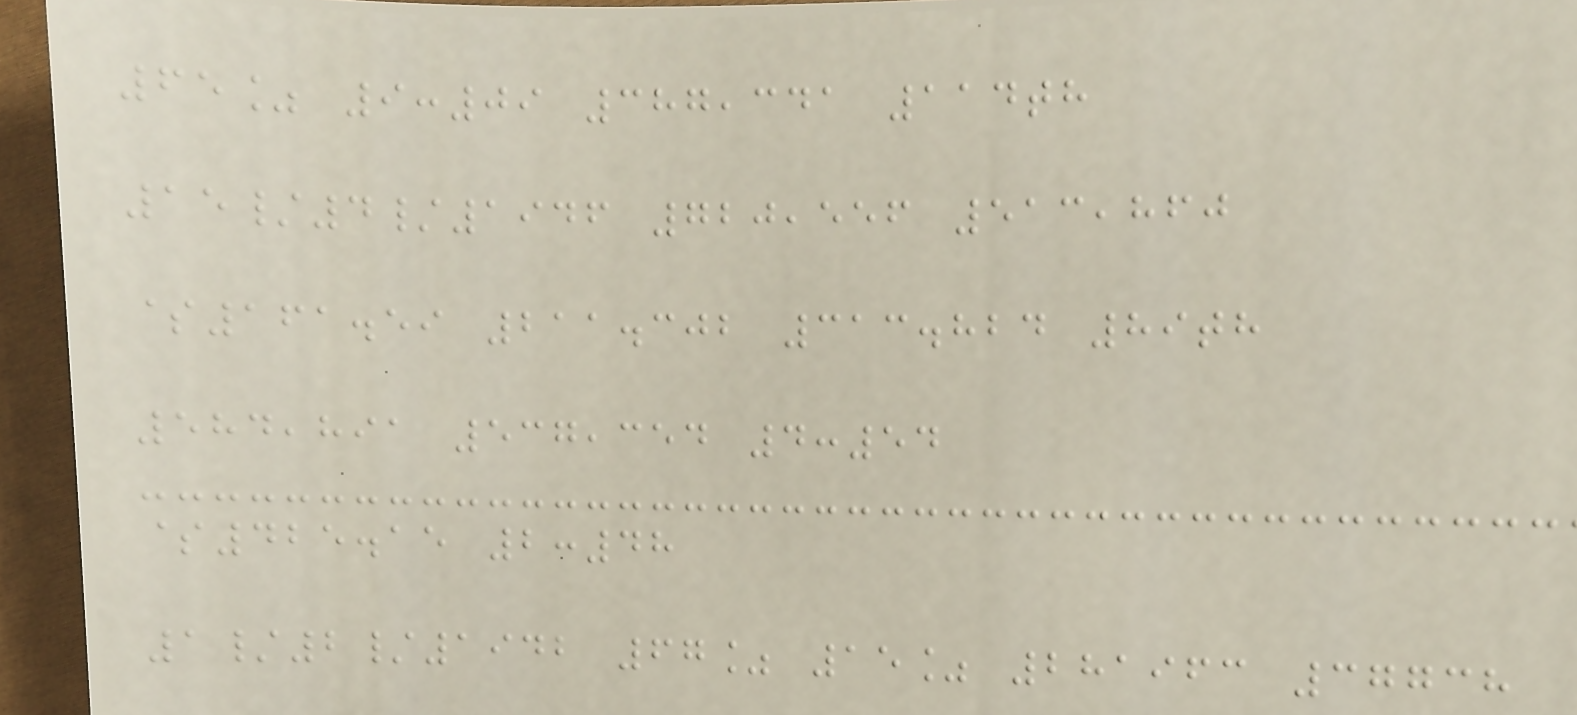65% 9:09 387,341 114th
15/4/1946 720,556 513,860
$161.59 211.302 313.824 89th
584,891 537,354 4:54
$425.15 2:48
1/2/1942 67% 15% 281963 37738
